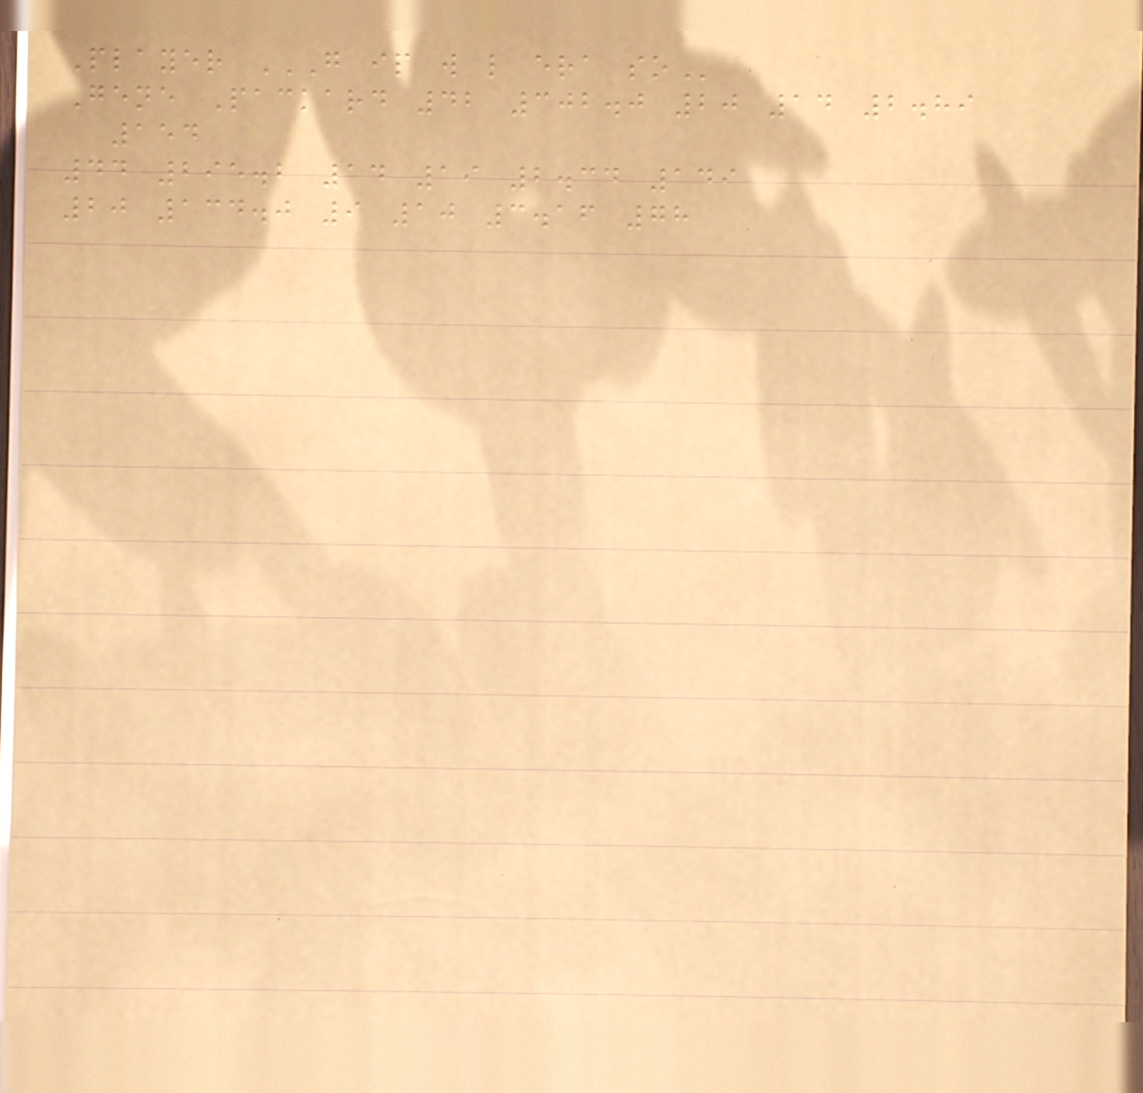Player G IP W L ERA SO
Gene Packard 42 302.0 20 14 2.89
154
44 295.2 14 19 2.34 149
20 134.0 9 10 3.16 78
